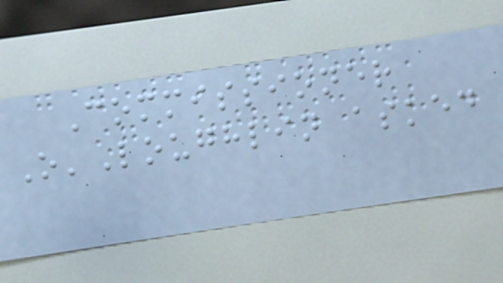Commissioner
O'Loughlin asked
